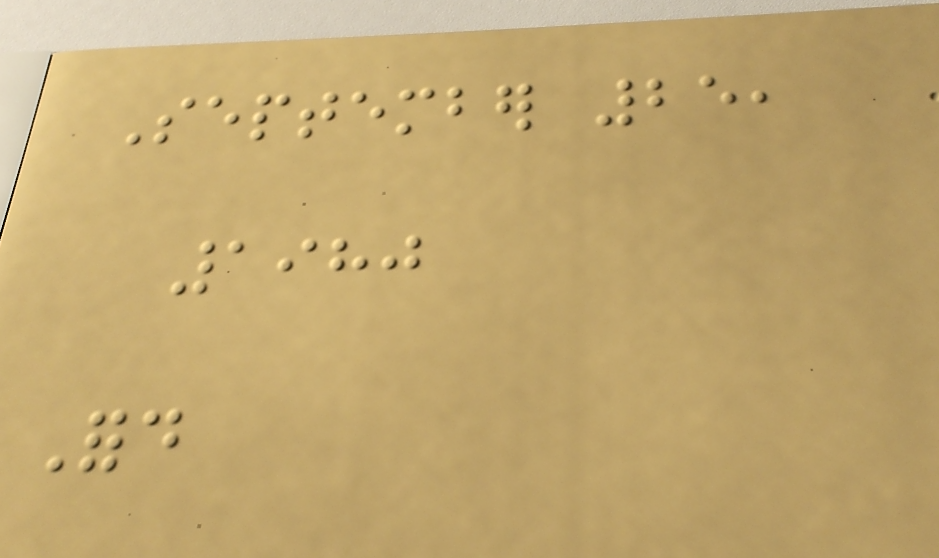September 25,
1980
Ford
